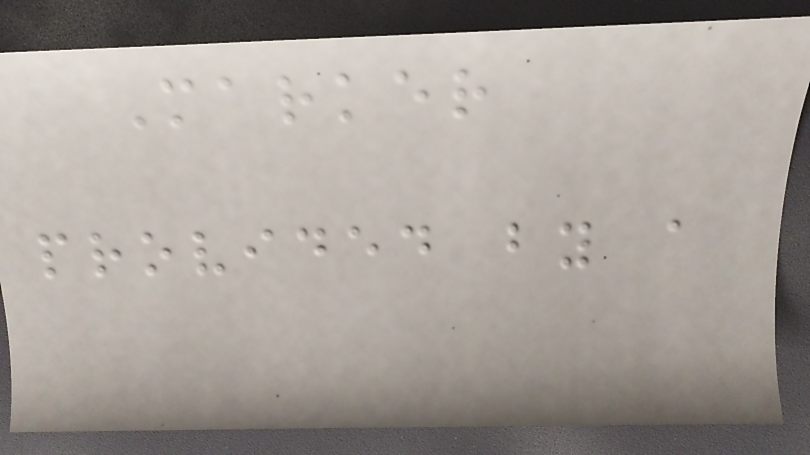Marker
provided by a
